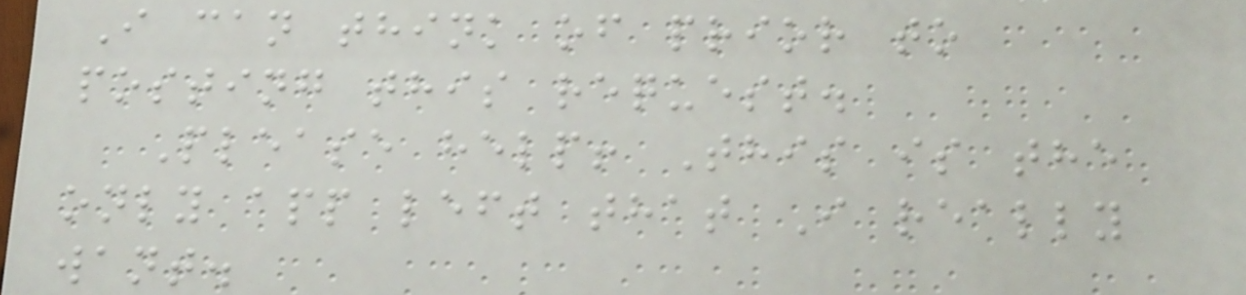I can think of prior to
posting this request.
Please help! This is the
only app left that I really
want.
